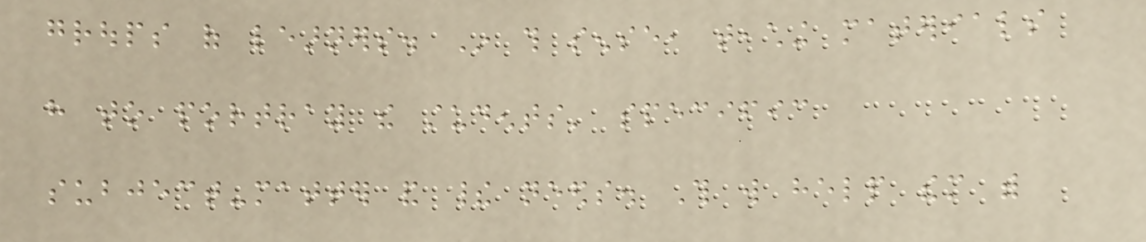groups of learners. In this sense, teaching materials
have to portray the students' specific
subject-matter and their needs. This will help them with
